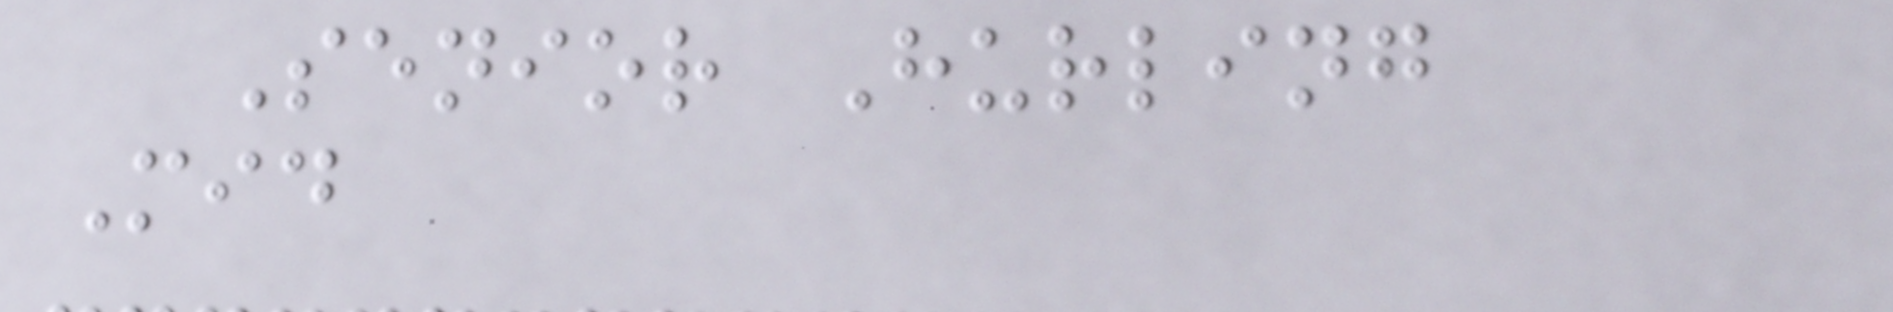Senior Hurling
Mid
